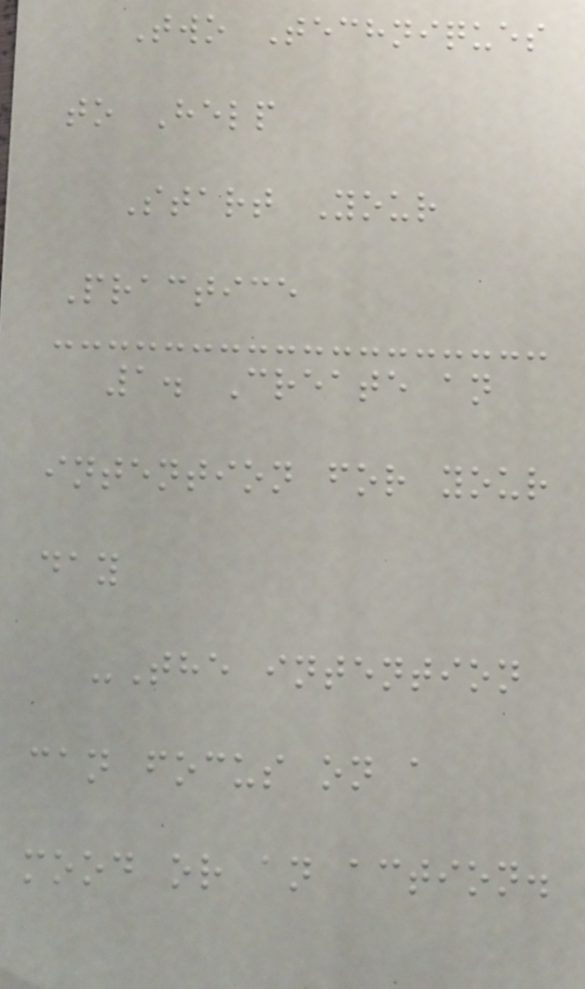Two Techniques
to Help
Start Your
Practice
1. Create an
intention for your
day
-The intention
can focus on a
mood or an action.
